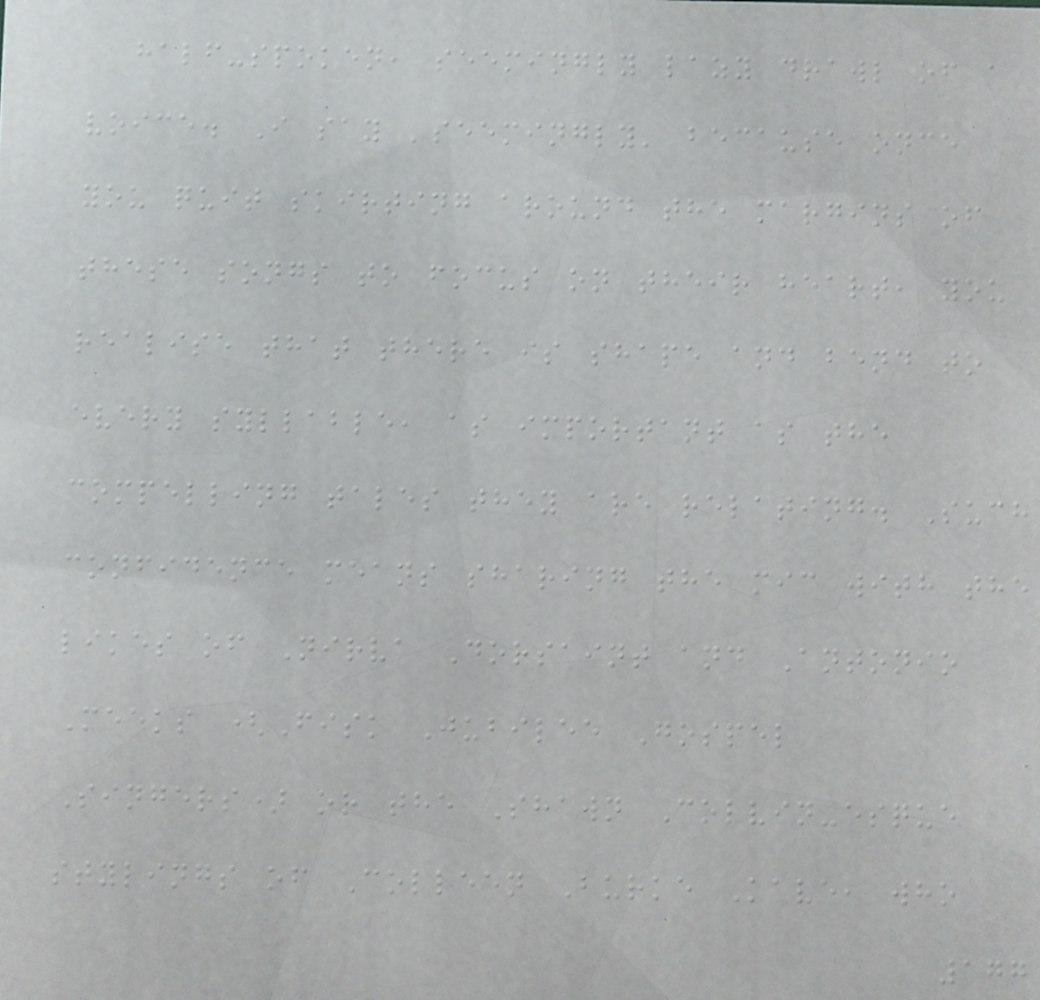half-spoken, seemingly lazy drawl of a
voice. I say 'seemingly' because once
you quit skirting around the margins of
these songs to focus on their heart, you
realise that there is shape and bend to
every syllable, as important as the
compelling tales they are relating. Such
confidence means sharing the mic with the
likes of Nirva Dorsaint and Antonio
Meeks (Fisk Jubilee Gospel
Singers) or the Shawn Colvin-esque
stylings of Colleen Burke Kave, who
177
